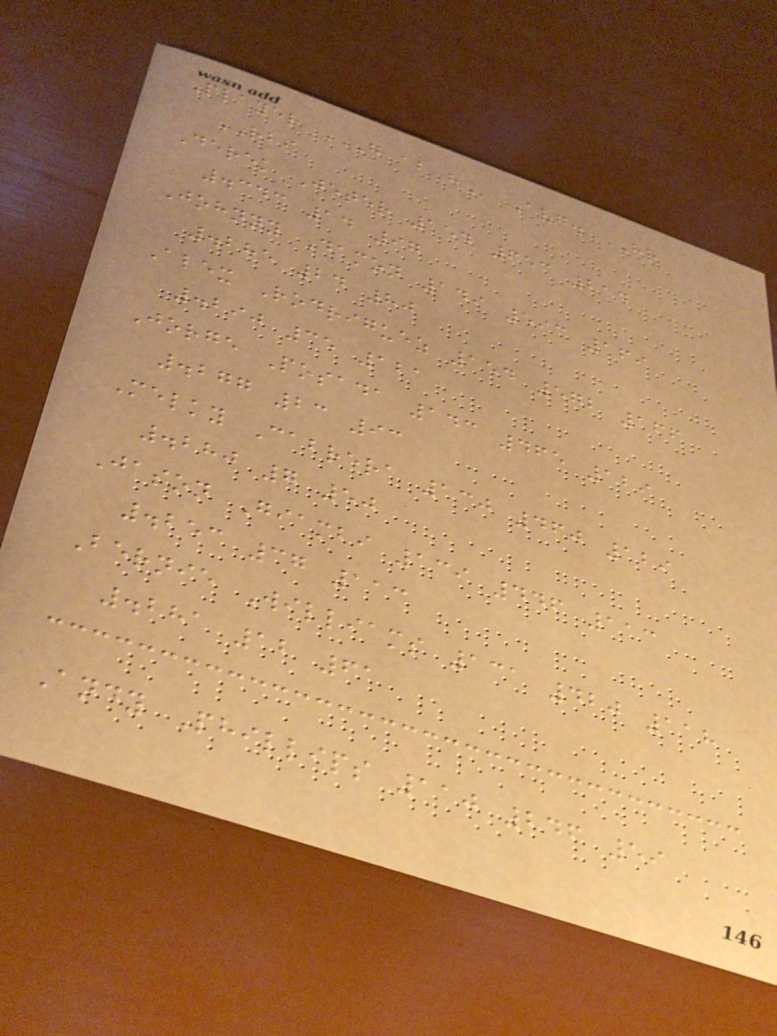Player G AB H Avg. HR
RBI
Derek Jeter 154 653 214
.343 14 97
Johnny Damon 149 593 169
.285 24 80
Alex Rodriguez 154 572 166
.290 35 121
Jorge Posada 143 465 129
.277 23 93
Melky Cabrera 130 460 129
.280 7 50
Jason Giambi 139 446 113
.253 37 113
Bernie Williams 131 420 118
.281 12 61
Andy Phillips 110 246 59
